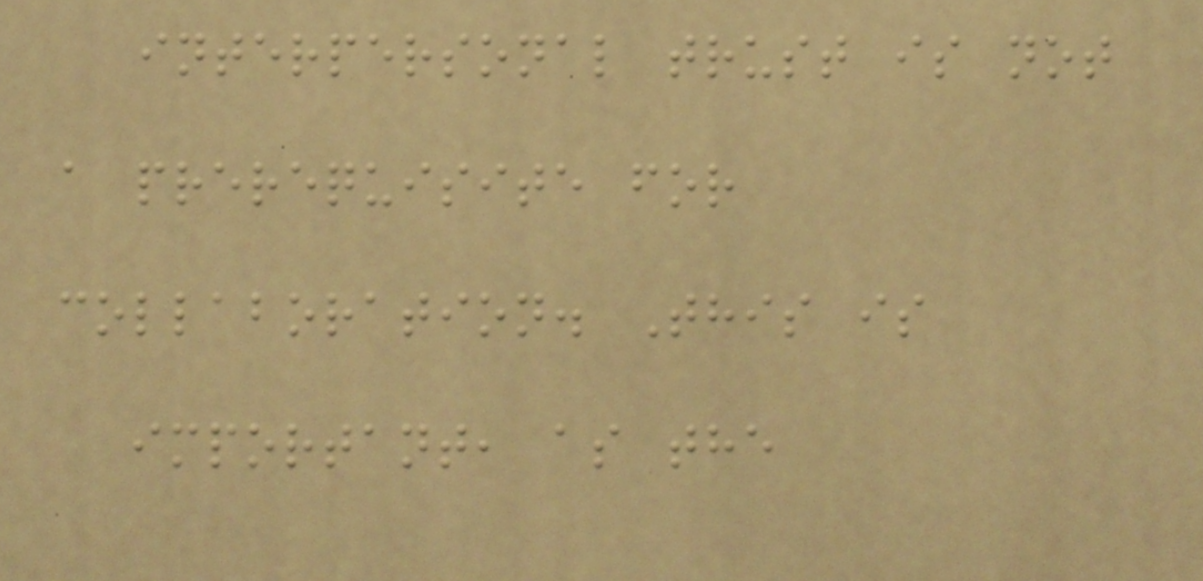interpersonal trust is not
a prerequisite for
collaboration. This is
important, as the
